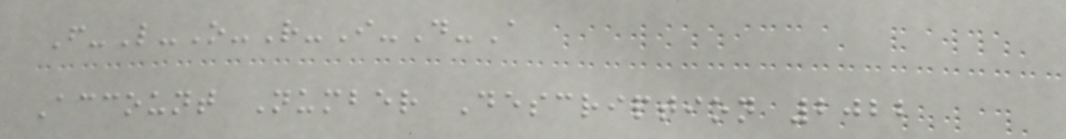F-L-O-R-I-D-A
Account Number Description 2022
